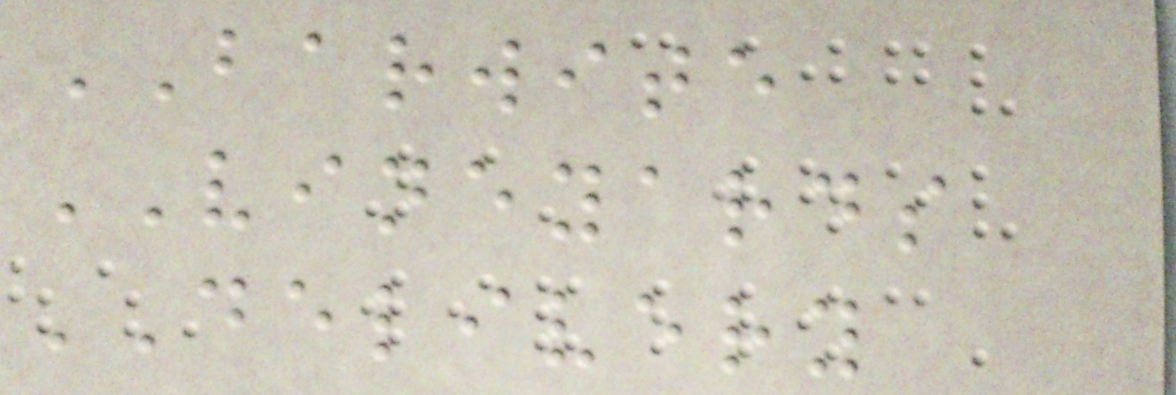BARWITE
VINEYARDS
DELIVERY
